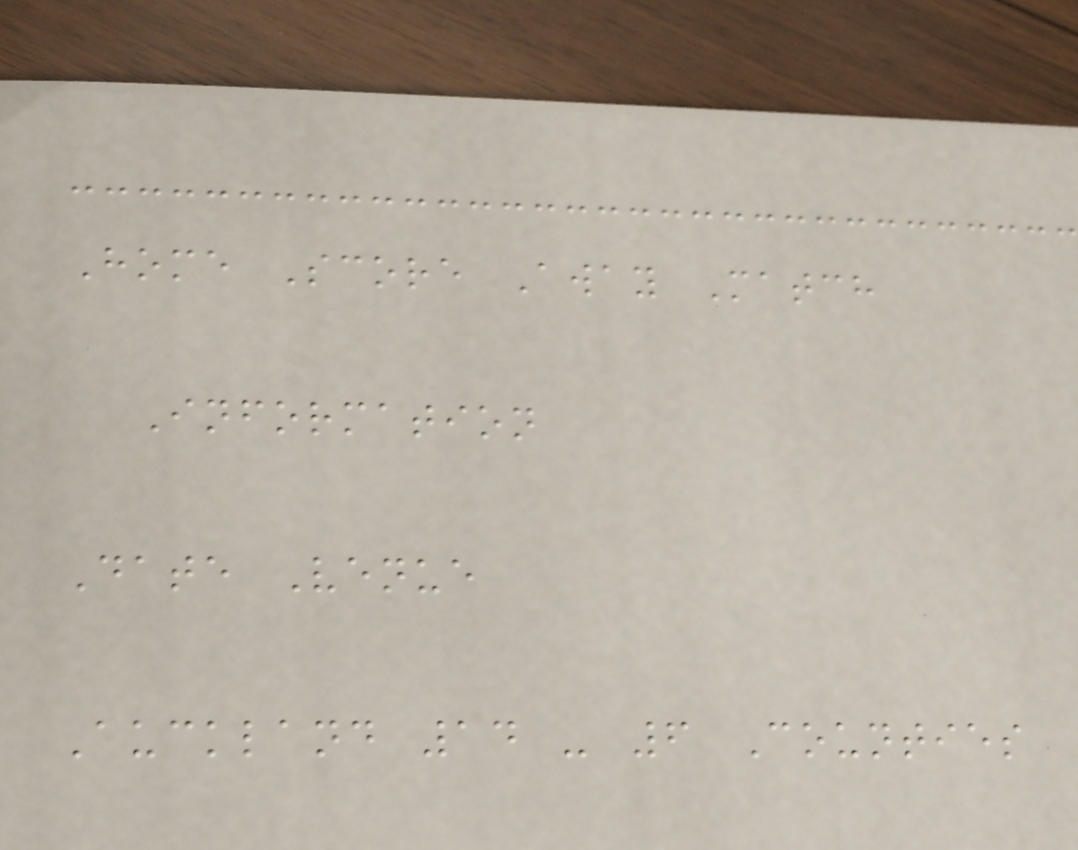Home Score Away Match
Information
Date Venue
Auckland 14 - 6 Counties
